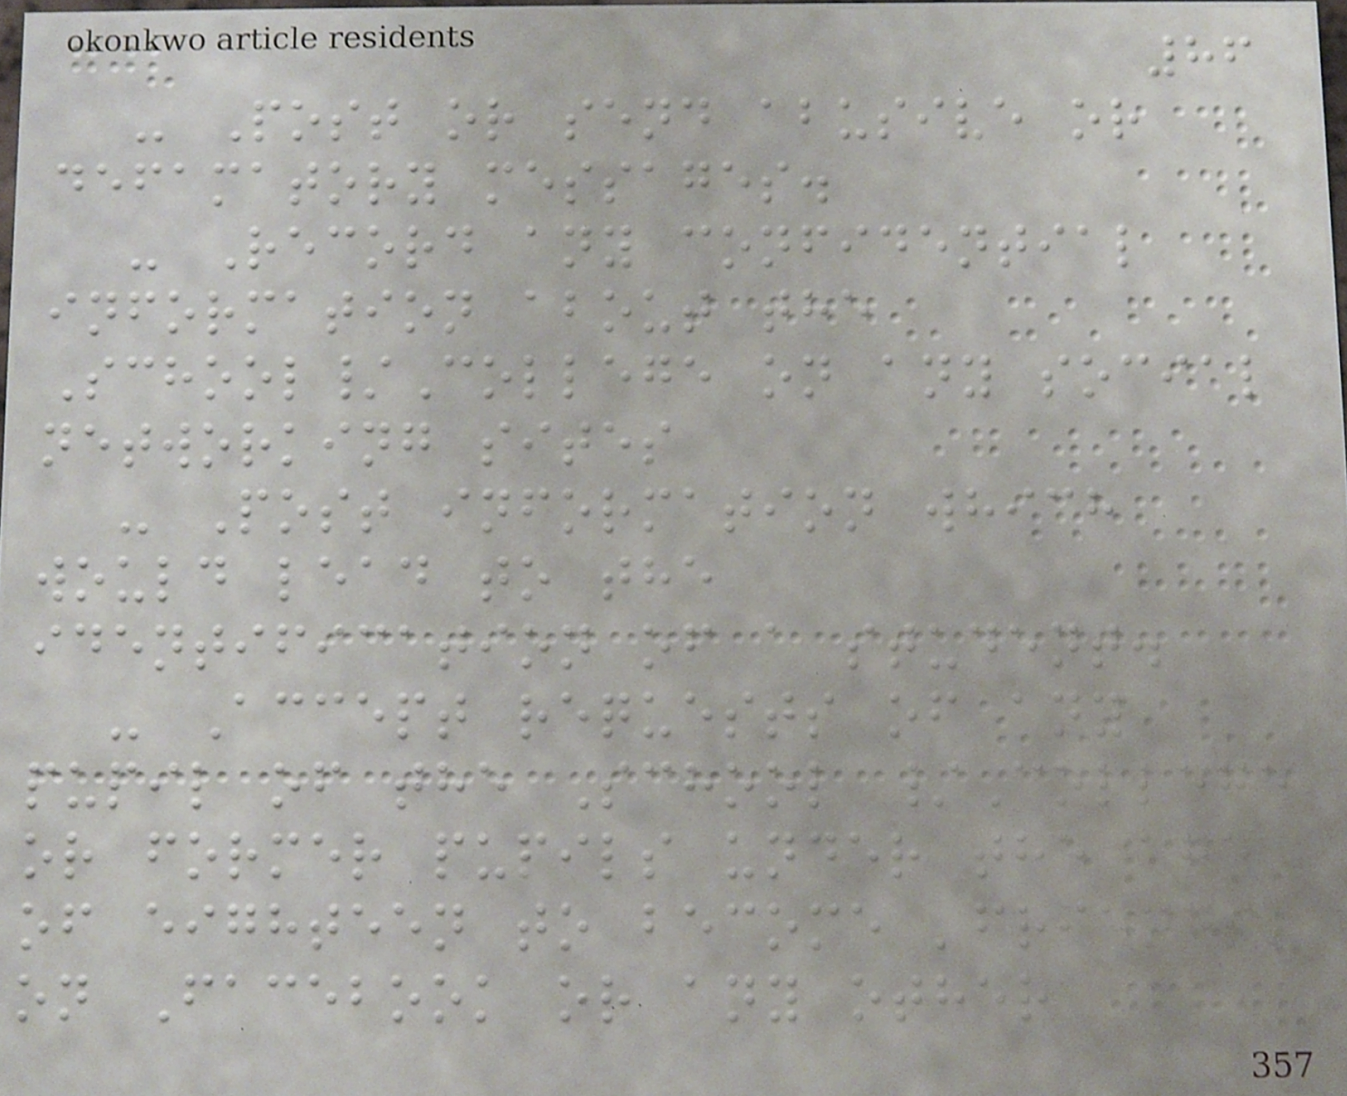86
- Post or send abusive or
defamatory messages.
- Record any confidential
information about the
School/College on any social
networking sites
- Post information which
would lead to the
identification of a student.
- Accept requests of any
pupil of the School /College
or former pupils under the age
of eighteen to become 'friends'
on Facebook or any other
